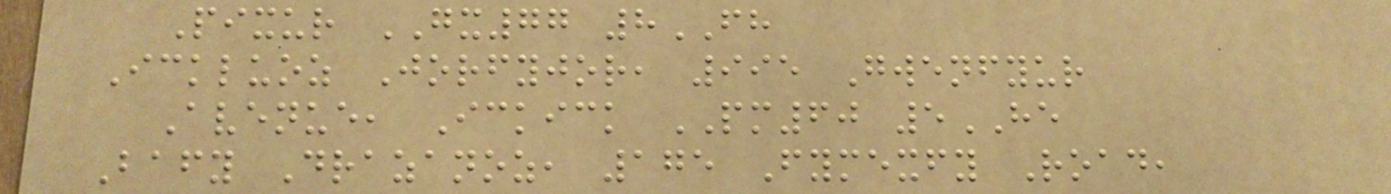Pixur GX77 8FH
Ickluoz Jorfyjor, 995 Gwenfyur
Avenue, Ickick PM60 5HE
Bafy Drazanoz, 175 Fymexfy Road,
